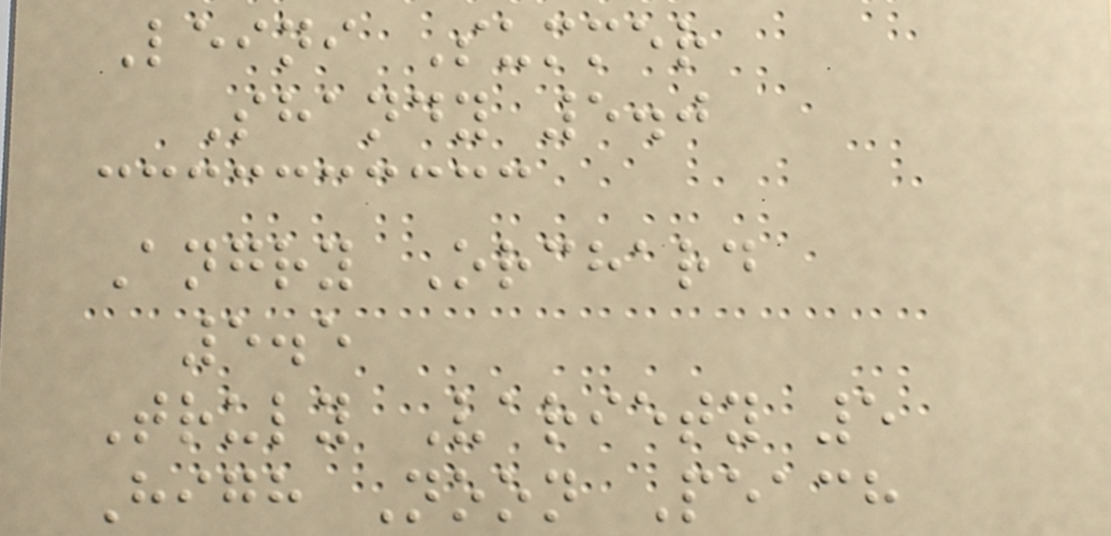Leini Summer
Shandy 5.0
Angry Orchard
5.5
Truly Variety 5
High Noon Peach
